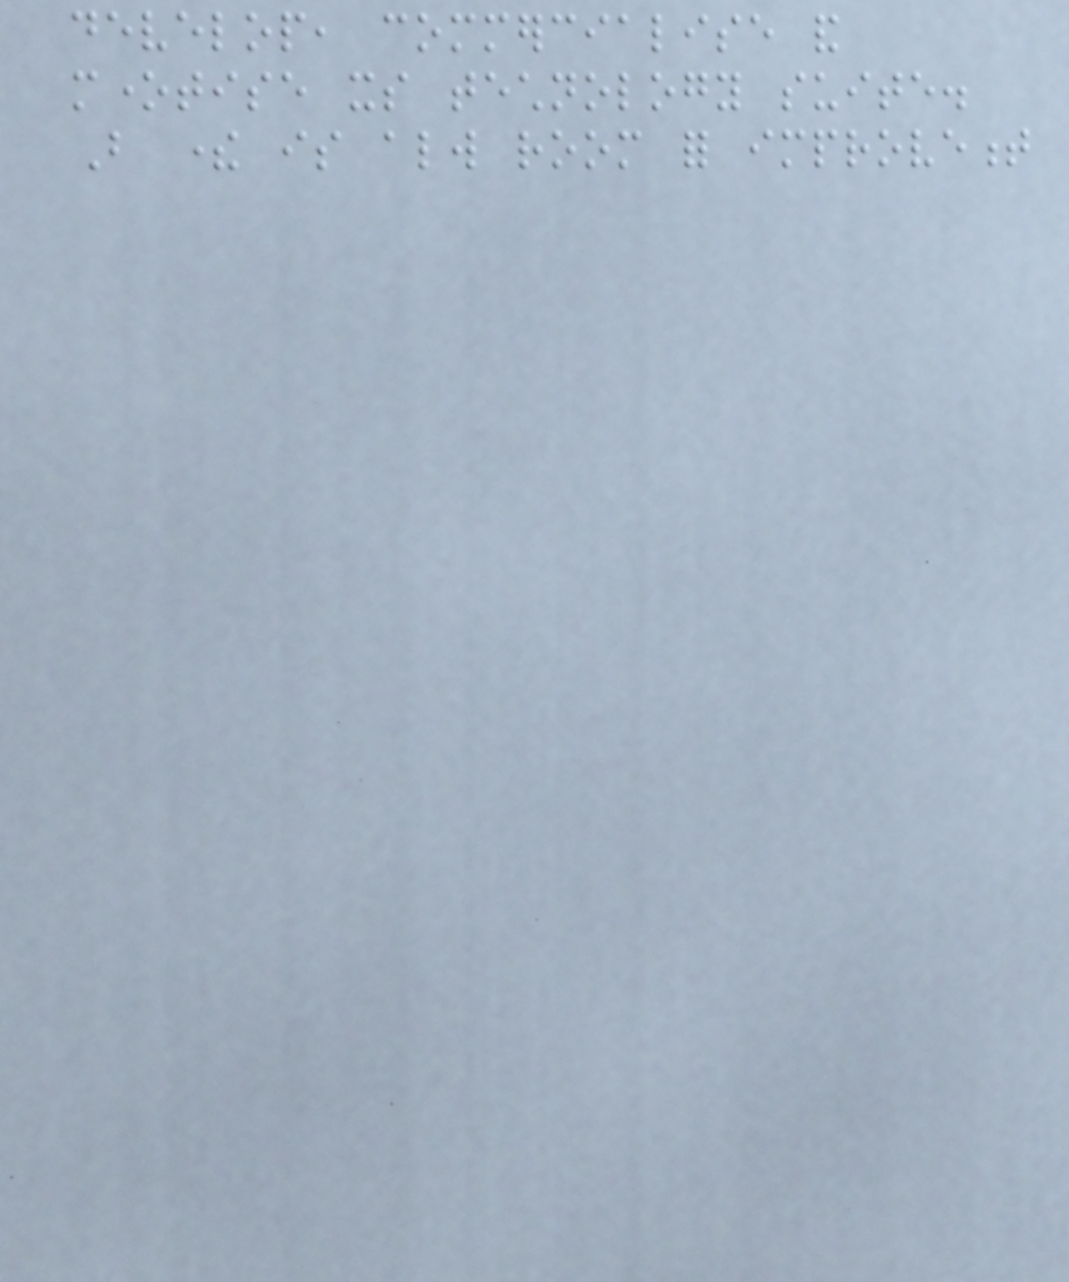develop, commercialise and
monetise its technology suite.
But there is always room for improvement
